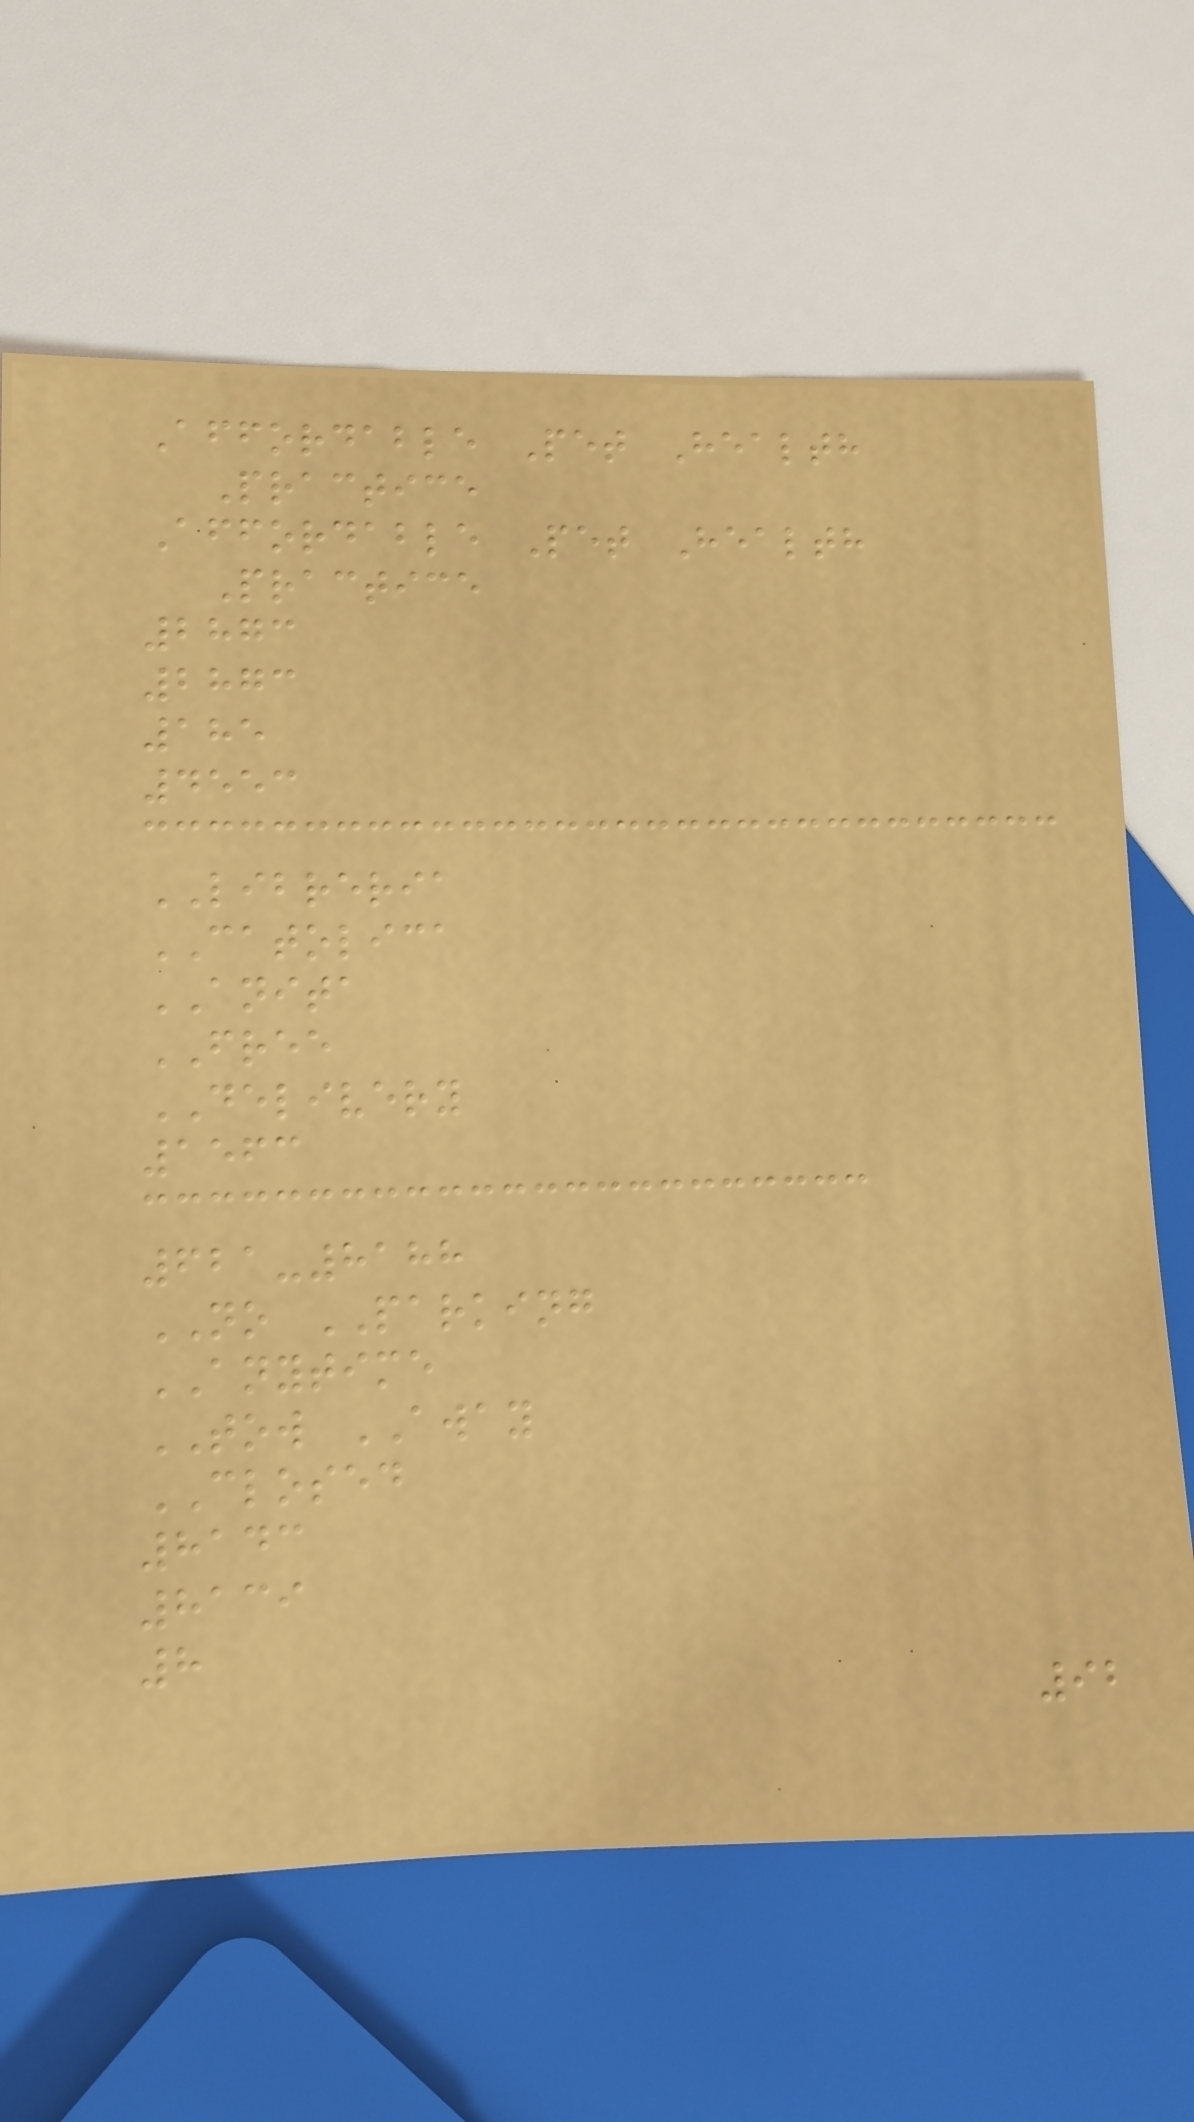Affordable Pet Health
Practice
Affordable Pet Health
Practice
2873
2873
185
4553
LIBRERIA
CATOLICA
ANITA
FREE
DELIVERY
1563
621-8188
NO PARKING
ANYTIME
TOW AWAY
CLOSED
8143
8139
8
92
